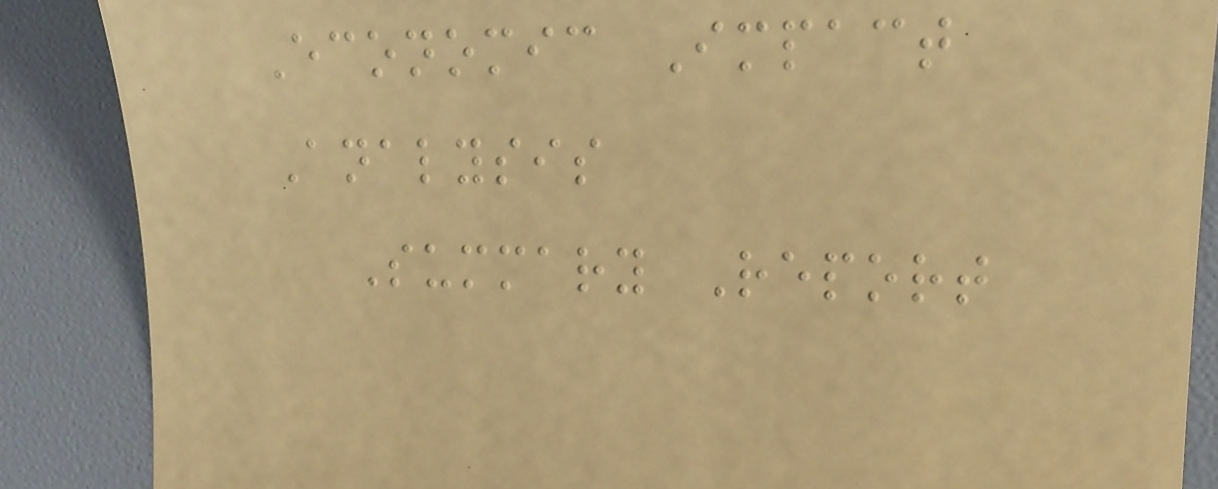Economic Impact
Analysis
Summary Report
